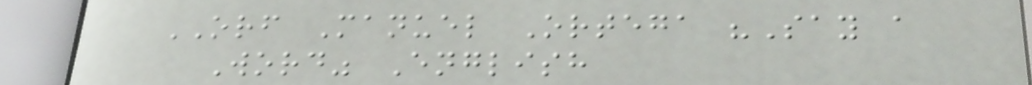ORF Manuel Ortega "Say a
Word" English
